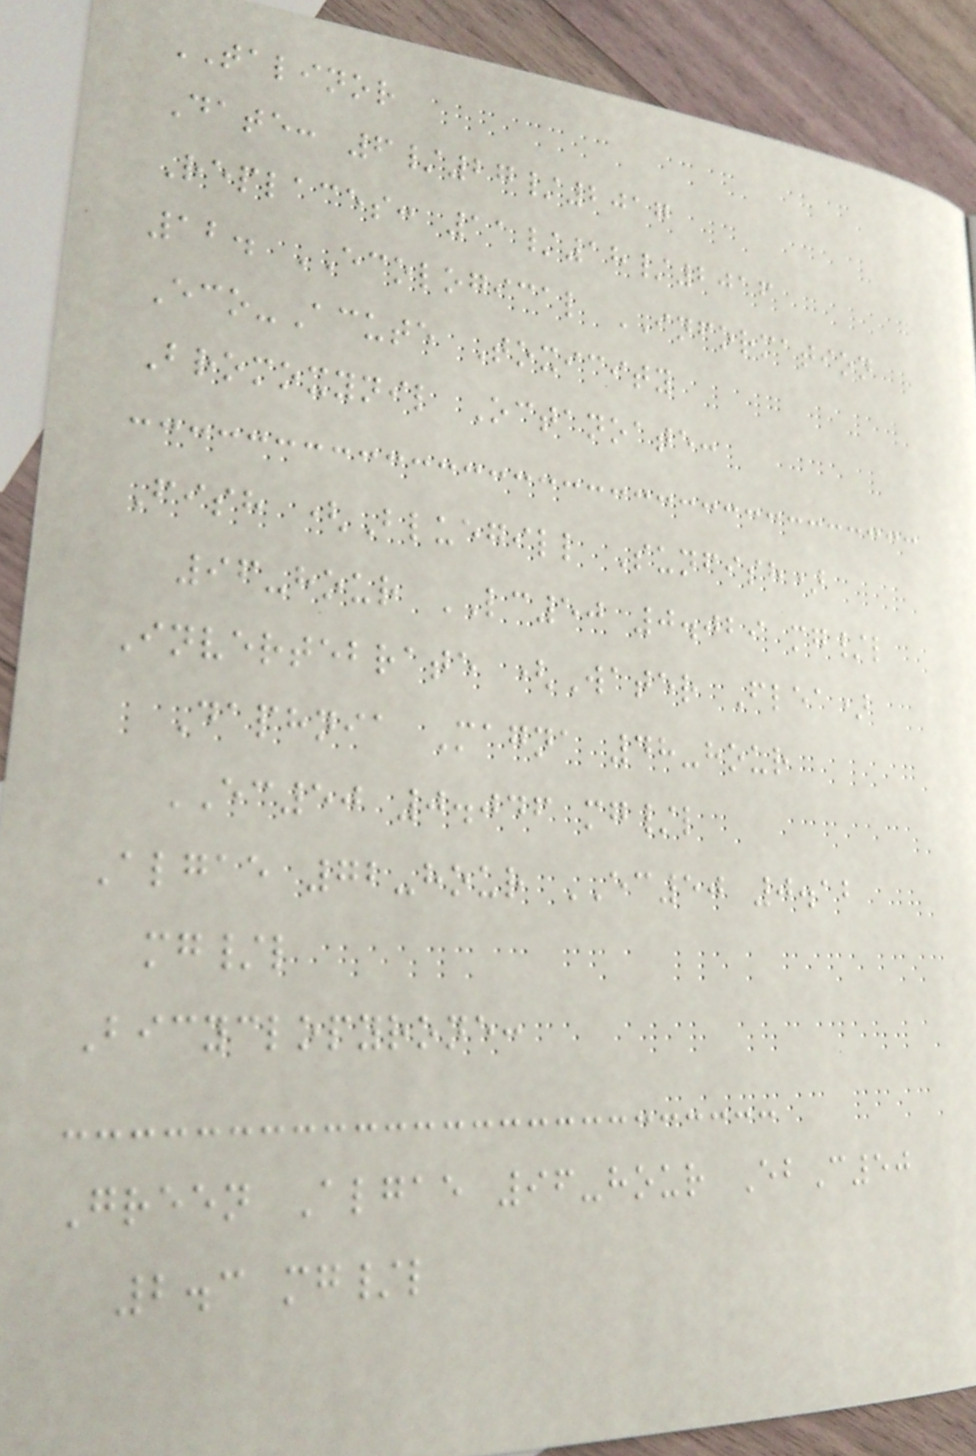TALINOR
Date: 6/27/2017
Replaces: 11/18/2016
12. ECOLOGICAL INFORMATION
Eco-Acute Toxicity
Bromoxynil Octanoate:
Fish (Bluegill Sunfish)
96-hour LC50 0.029 mg/l
Invertebrate (Water Flea)
Daphnia Magna 48-hour
EC50 0.046 mg/l
Algae 72-hour EC50 0.12
mg/l
Bicyclopyrone:
Green Algae 96-hour EbC50
2.3 mg/l
